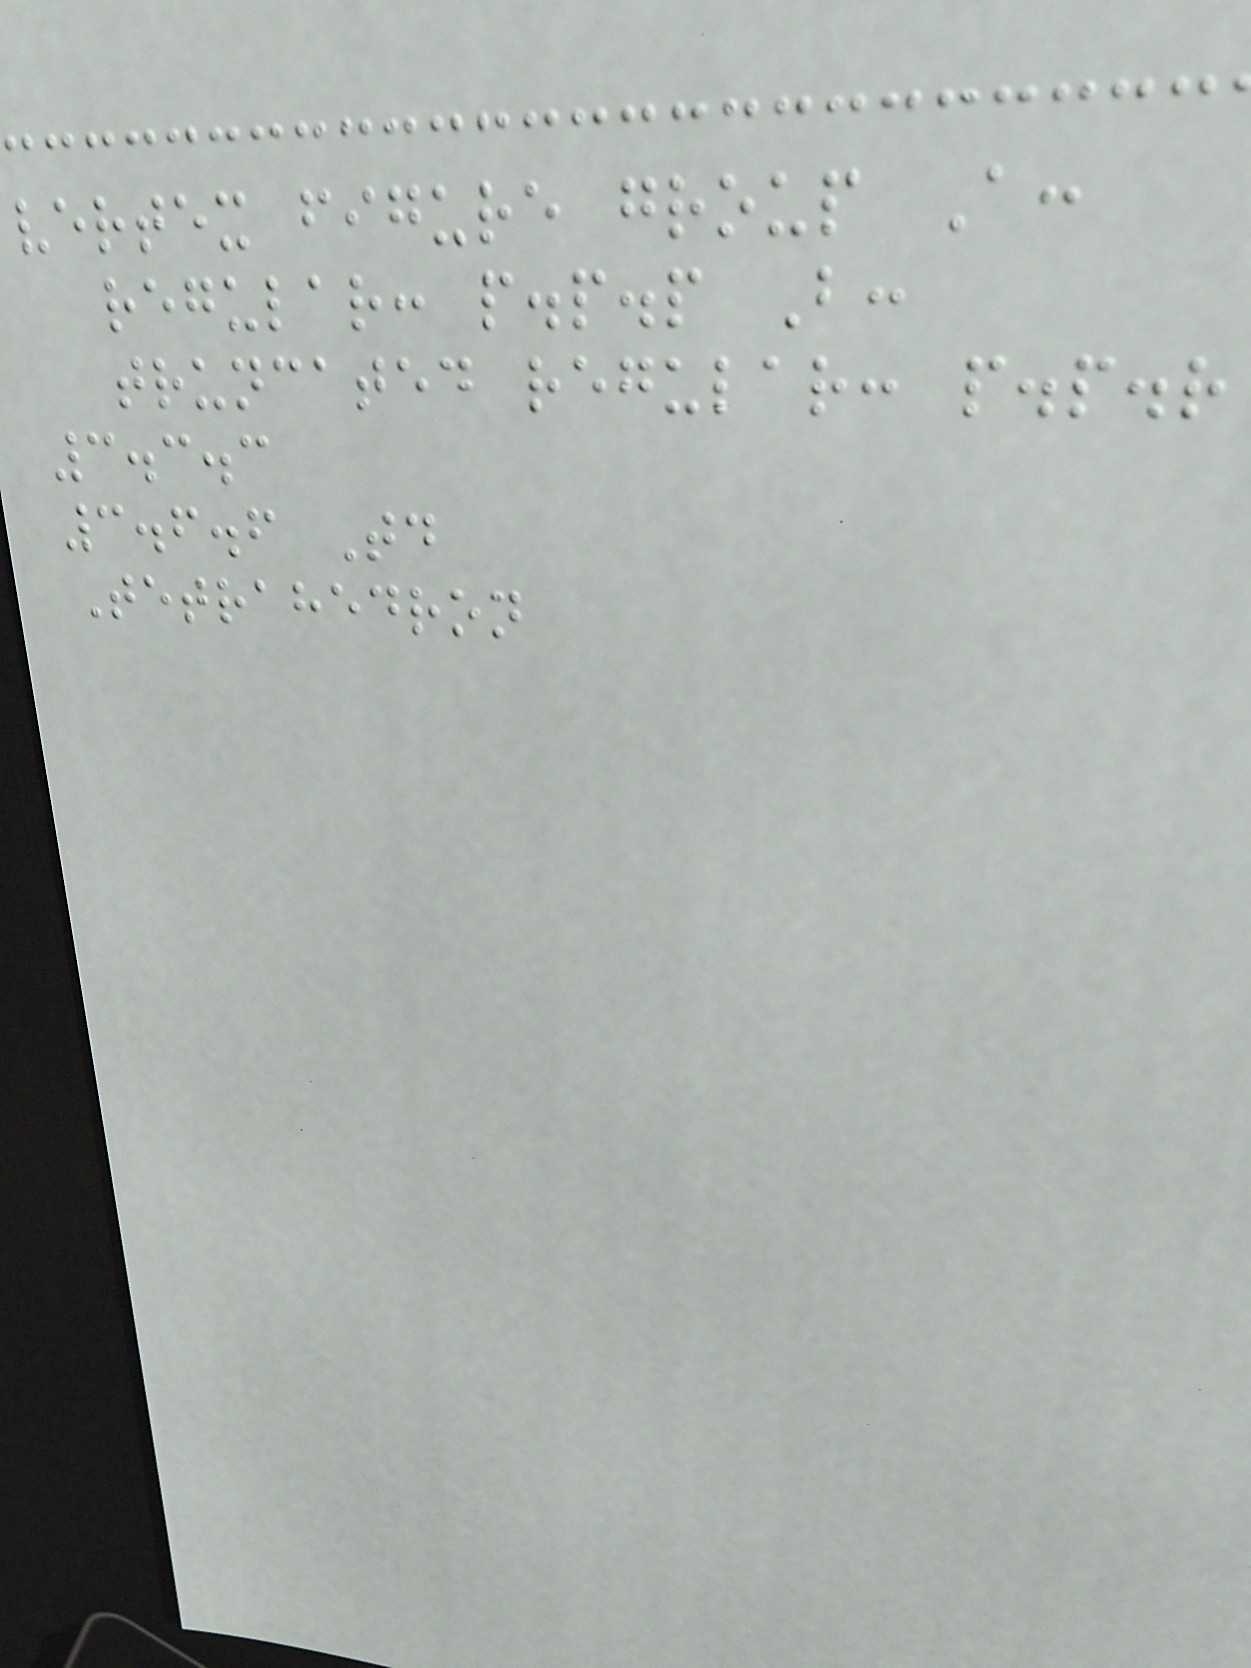vertex figure group A:
regular: p.p.p B:
truncated regular: p.p.r
3.3.3
3.6.6 Td
Tetrahedron
